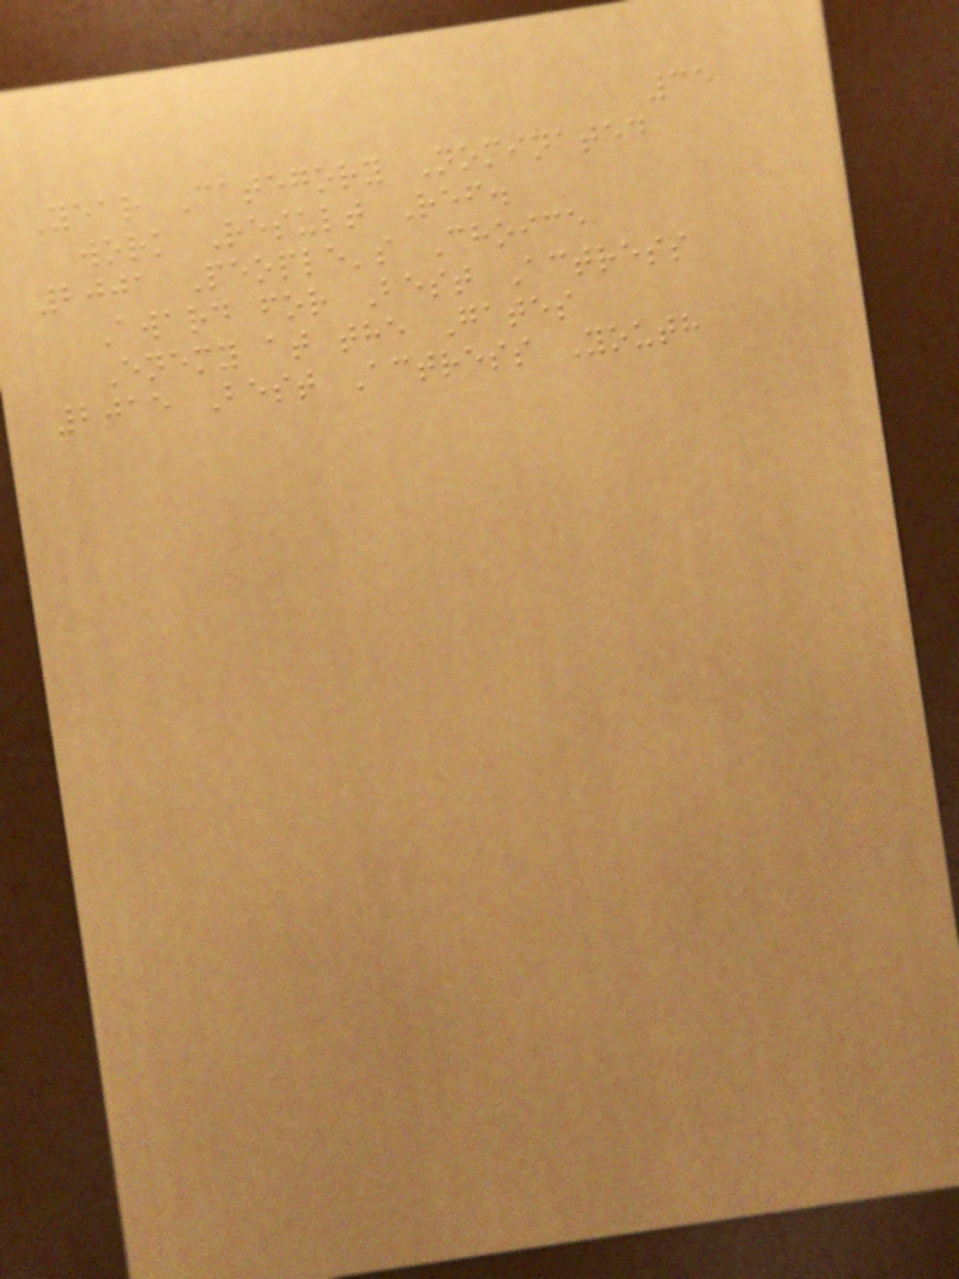35
Year Category Nominated
work Result Ref.
2001 People's Choice
Award for Best Actress
Enemy at the Gates
2015 Best Actress Youth
